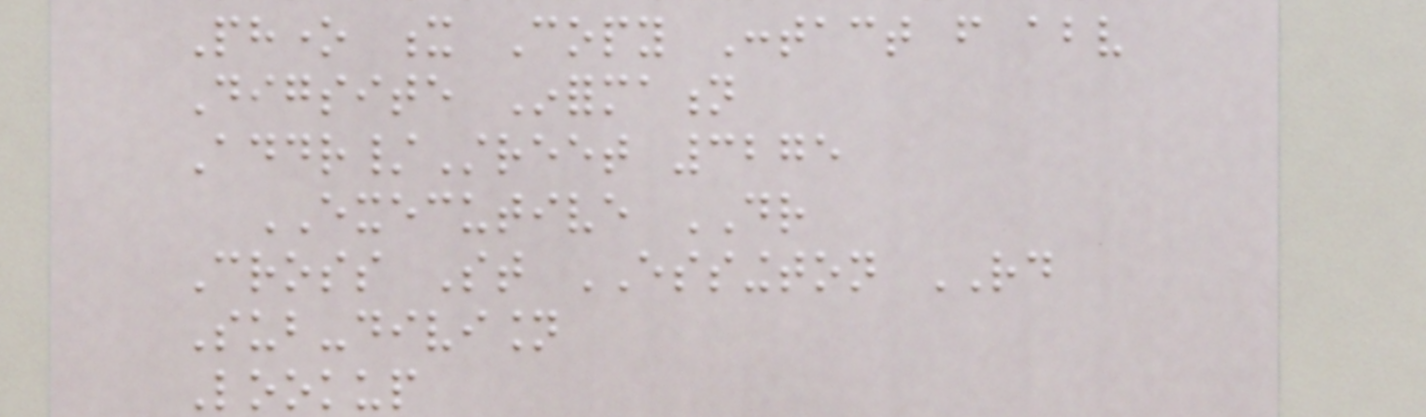Phone x Copy Contact from above
Digsite Information
Addr/Street 3275
EXECUTIVE DR
Cross St ESSINGTON RD
Sub-division
Lookup
